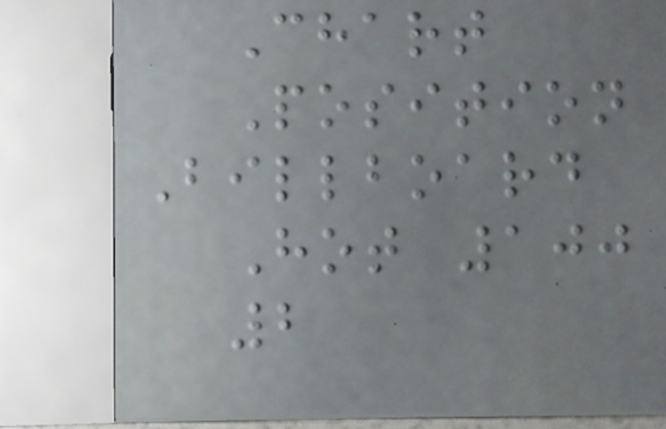Chart
Position
Billboard
Hot 100
2
